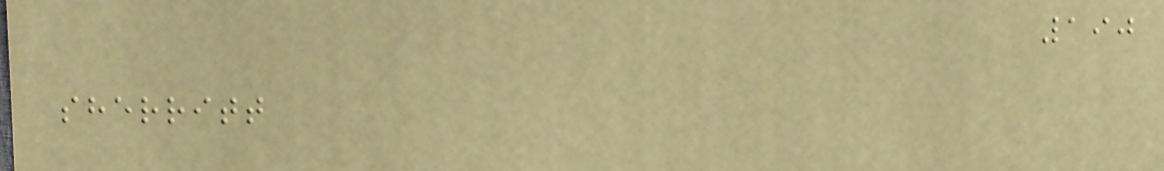190
sherritt
